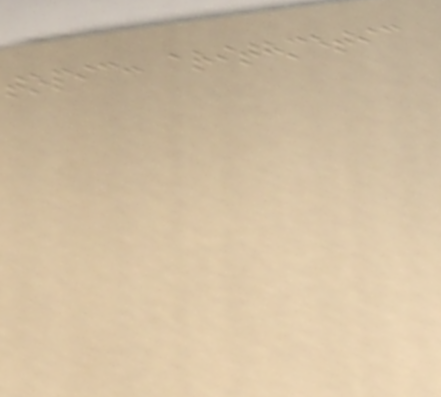topic: arithmetic
